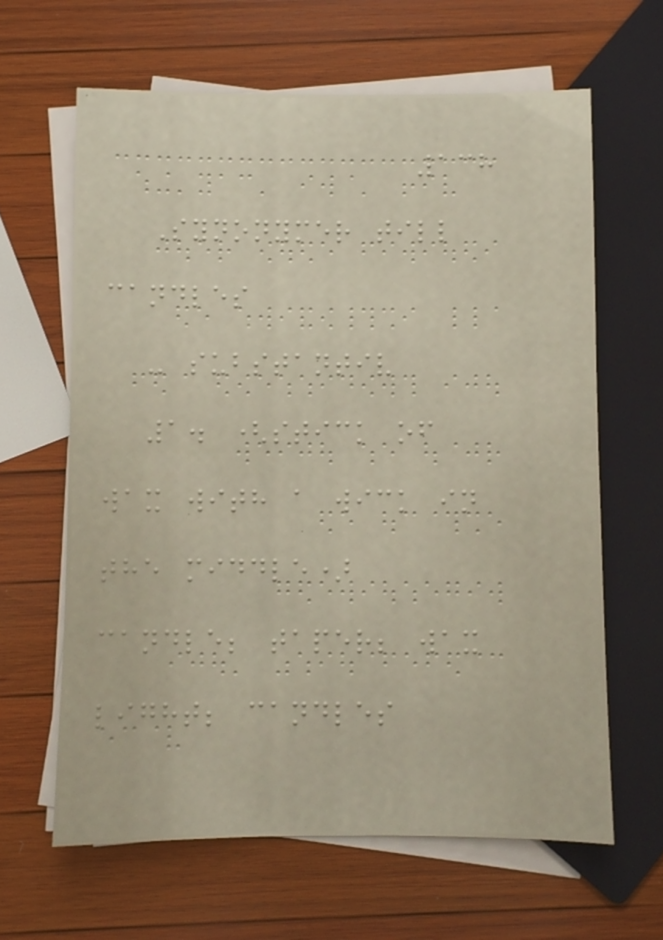138
Synonymer till
candles
- substantiv
1. (stick of
wax with a wick in
the middle)
candle; taper; wax
light; candles
